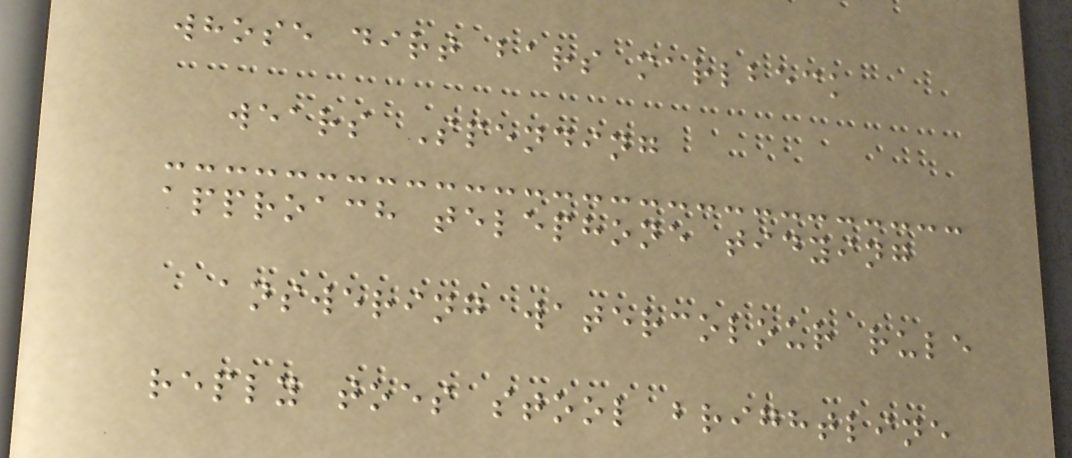whose dirt bars marlbeck
wears Spending
approach telephone tidying
answering watercolour rule
reply toes stool brightline
